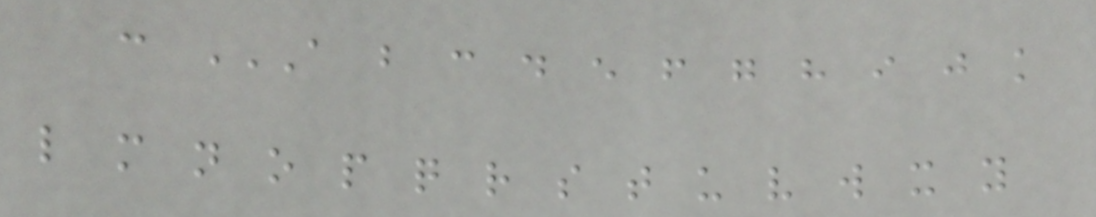: A B C D E F G H I J K
L M N O P Q R S T U V W X Y
